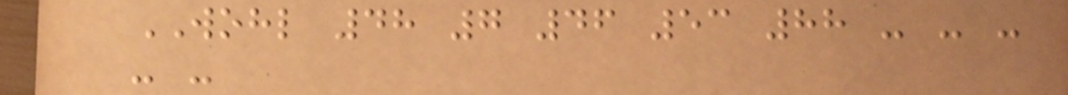WOHL 48 7 46 53 88 - - -
- -
